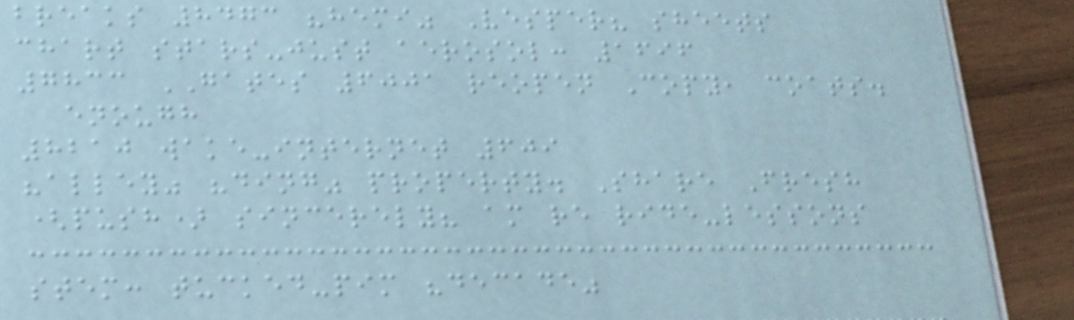breaks 8473 "hemi" Vesper? sheets
chart stars-just aerosol: 1696
7833 GATES 6001 reopen Copy, coats.
enough
8210 wake-internet 609
"alley" "ding" property. Share Fresh
(push) sincerely? am re ride-lessons
stem: tucked-pim "decade"
